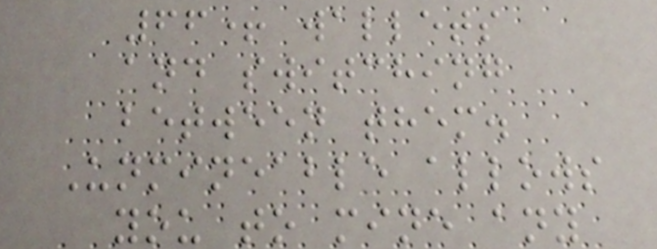66+ wallets
and switching
between them.
Unmineable allows
you to mine any
